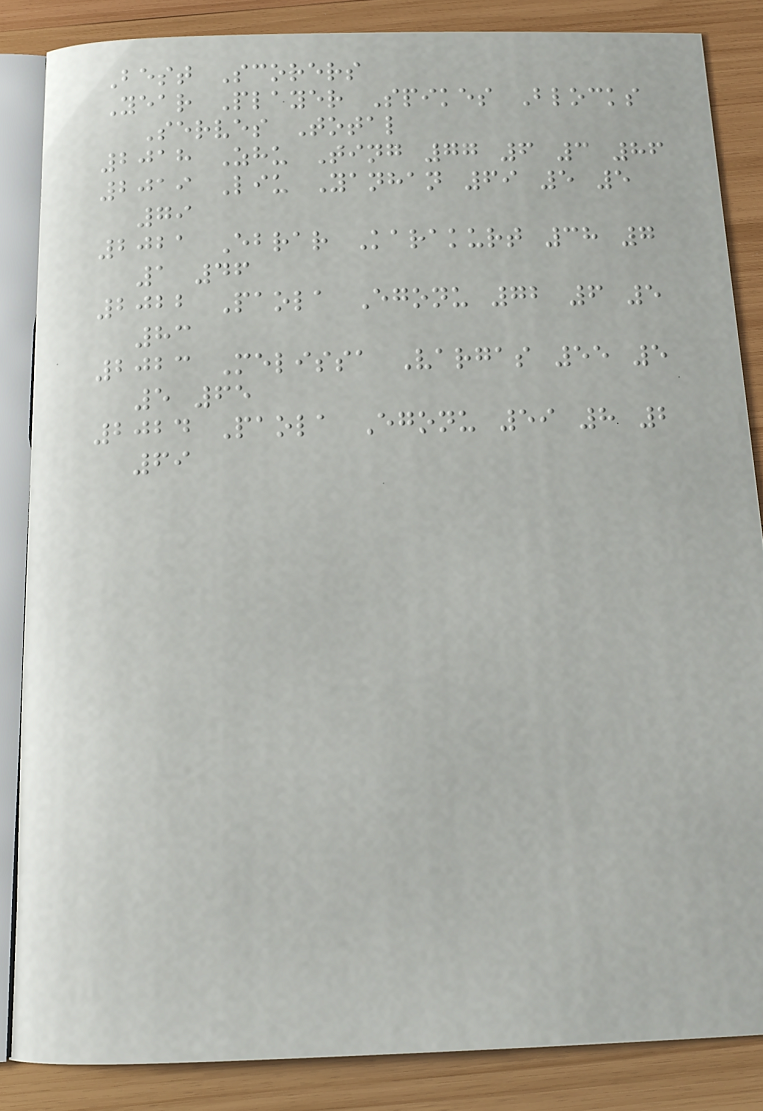Best Scorers
Year Player Spikes Blocks
Serves Total
2018 Zhu Ting 77 6 3 86
2019 Liu Yanhan 69 5 5
79
2021 Ebrar Karakurt 38 7
1 46
2022 Paola Egonu 72 6 5
83
2023 Melissa Vargas 55 5
5 65
2024 Paola Egonu 59 8 2
69
